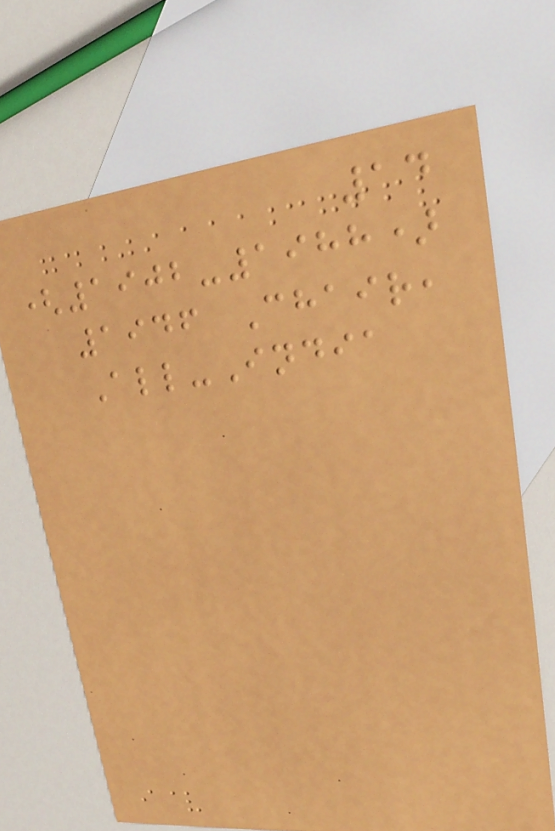14
(1902-1988)
1946 Chair,
All-India
